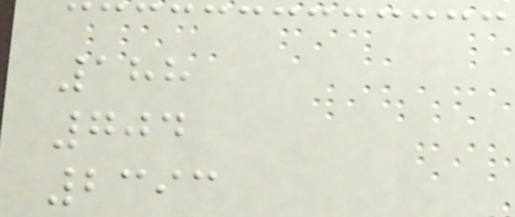188
704
2393
